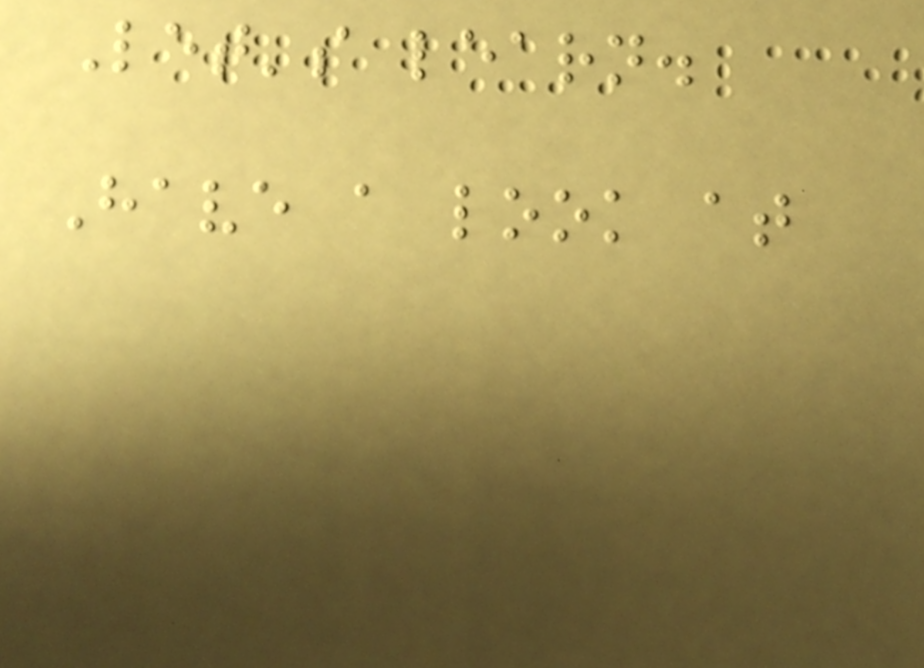Let's learn.
Have a look at
